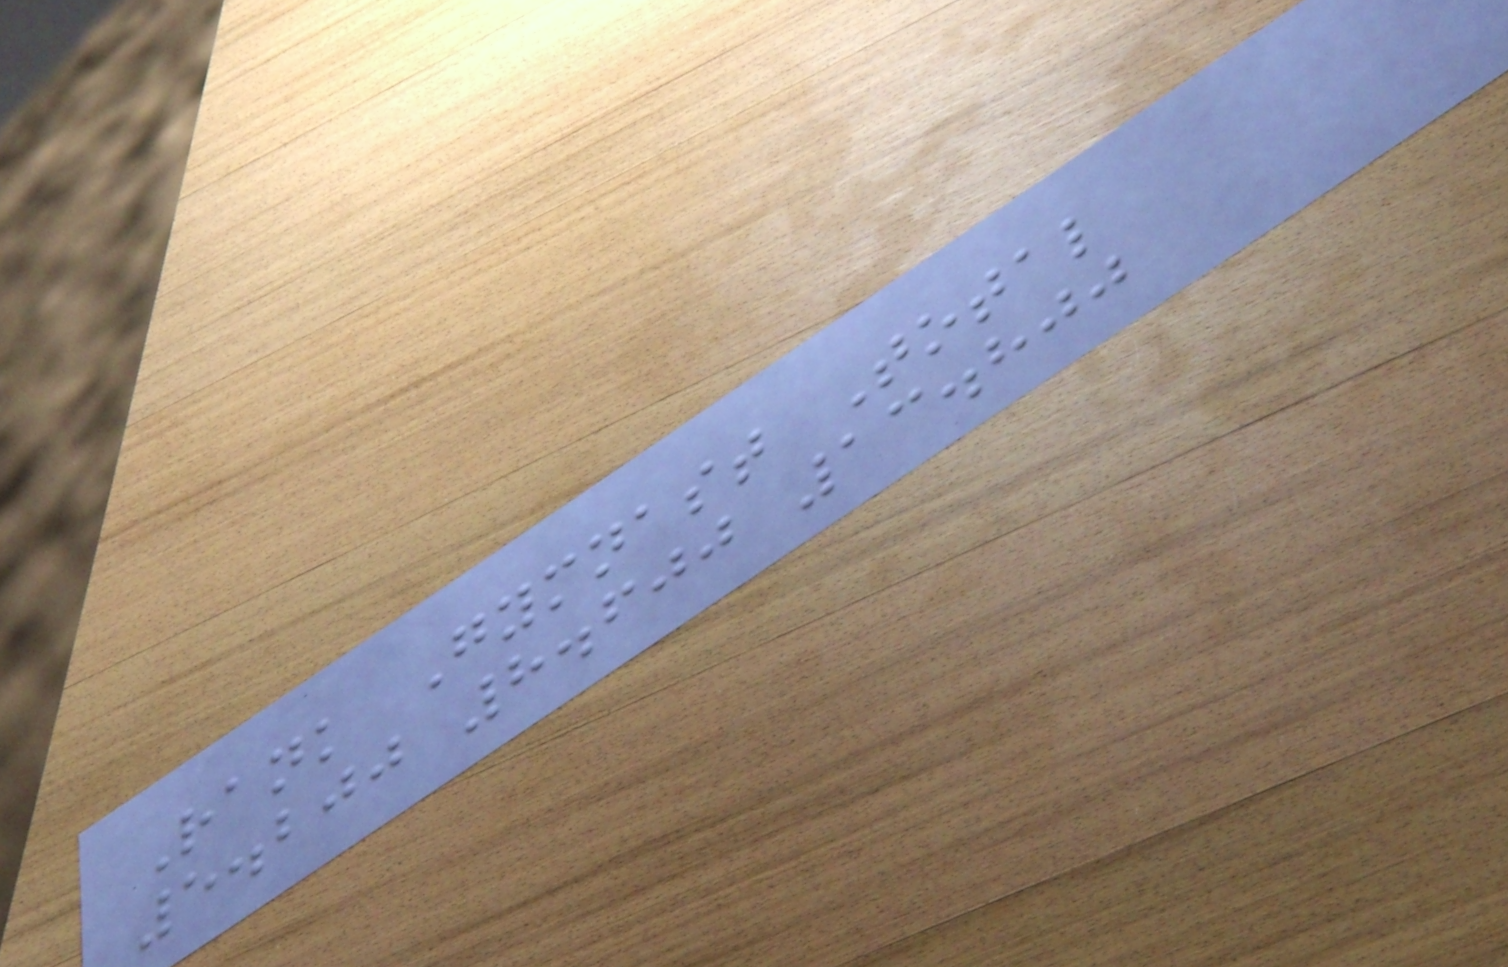Rank Gymnast Total
5.200 8.600 13.800
